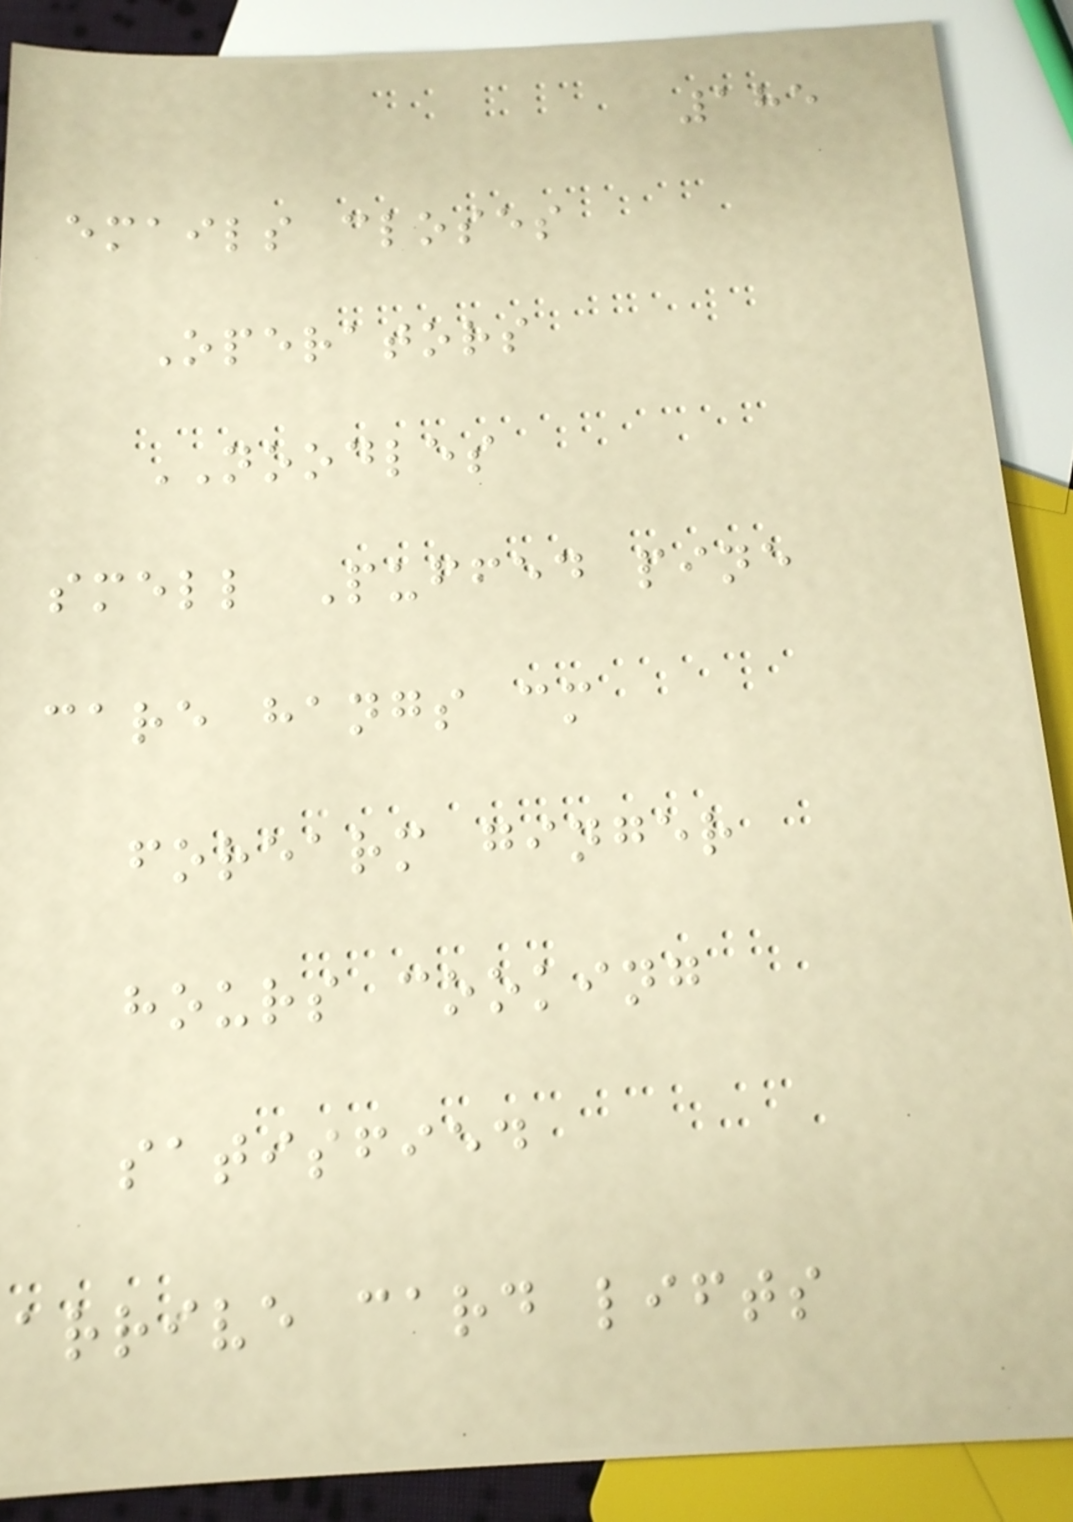185
emails closes
Operators
NOODLES
smell Puffed pine
care hangs cm
forearm ginger
hours cooking
satisfied
arrive card lifts
